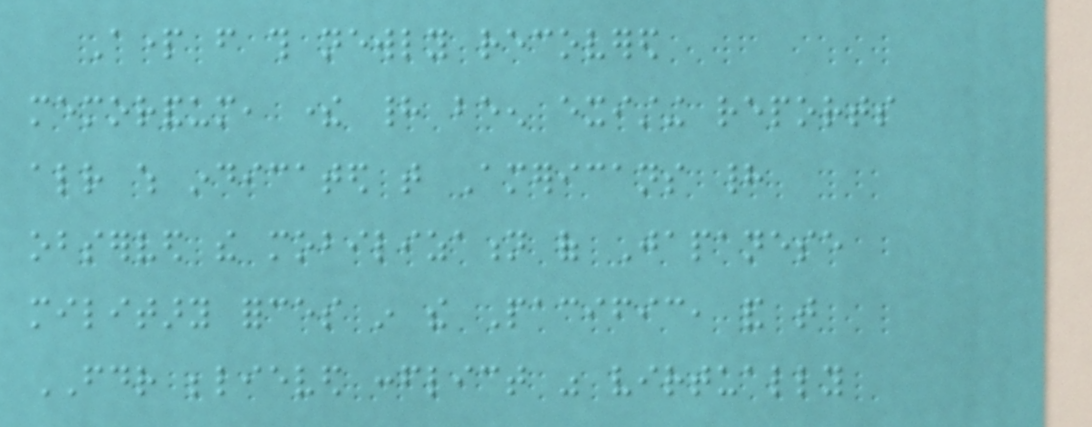Apart from this newly recovered
memorandum, there had been existing reports
already which indicated that Americans had
observed the mobilization of Japanese
military forces in the Pacific, and that
FDR believed conflict was virtually
